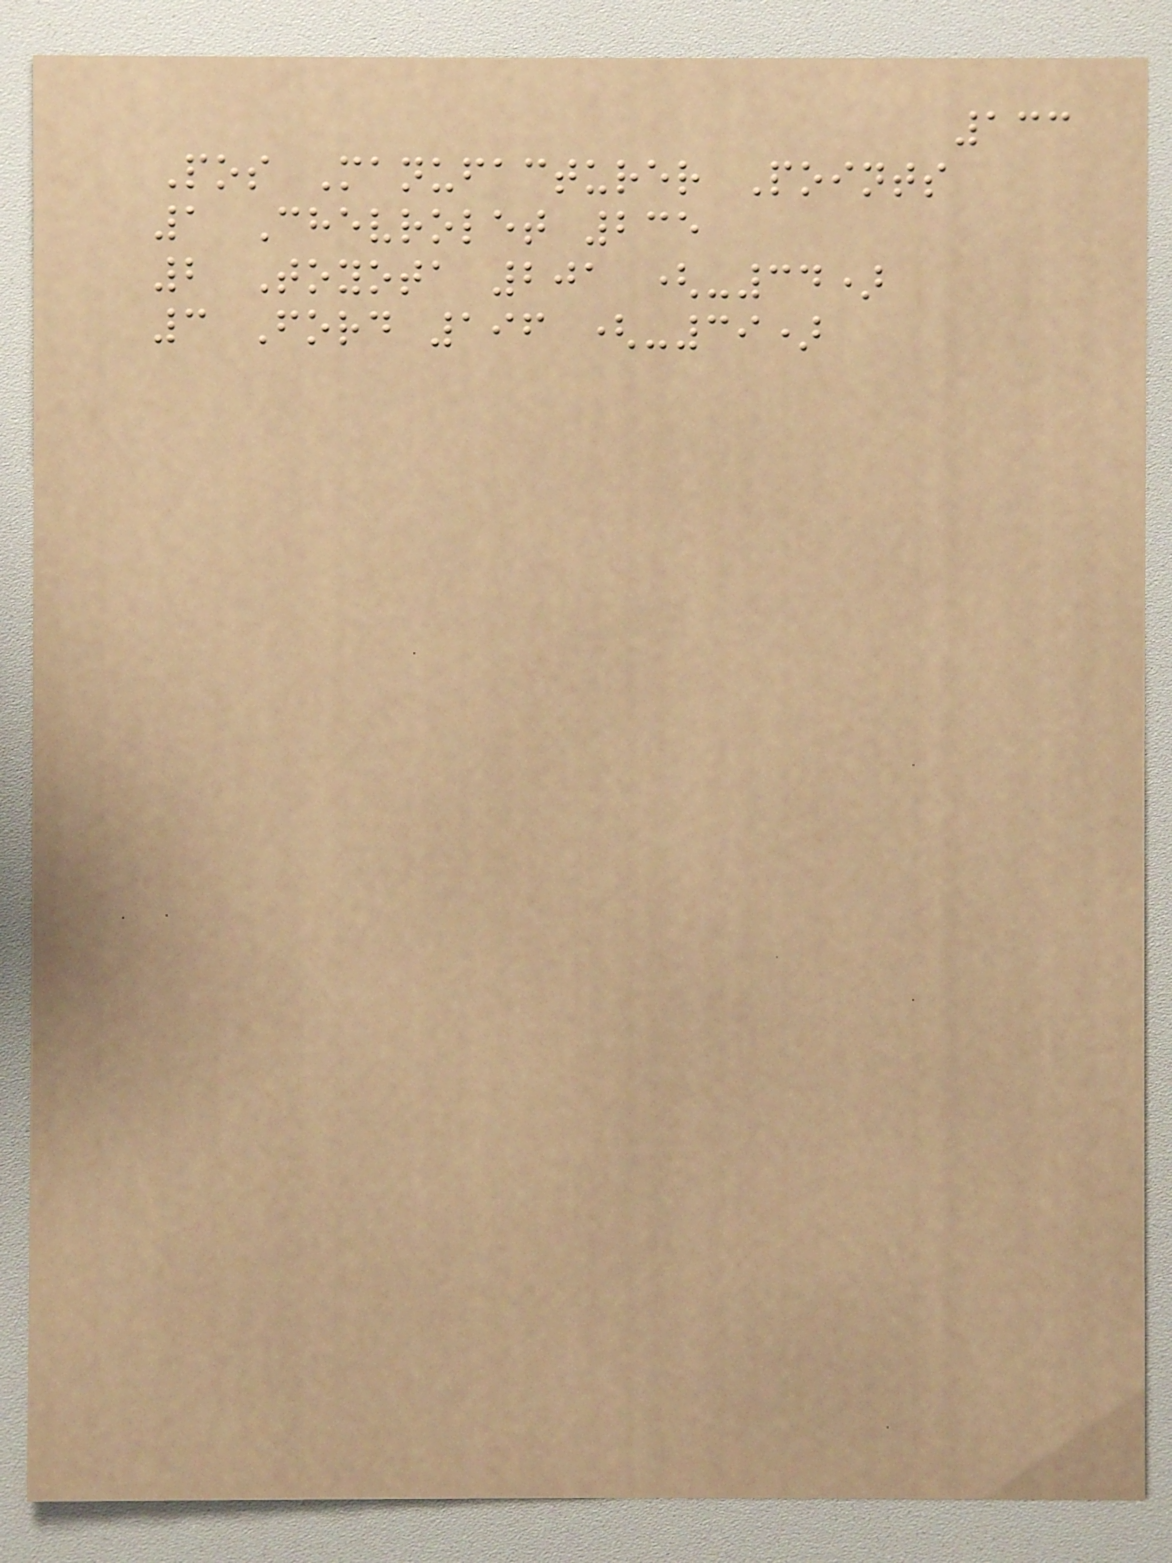133
Pos Manufacturer Points
1 Chevrolet 235
2 Toyota 201 (-34)
3 Ford 196 (-39)
